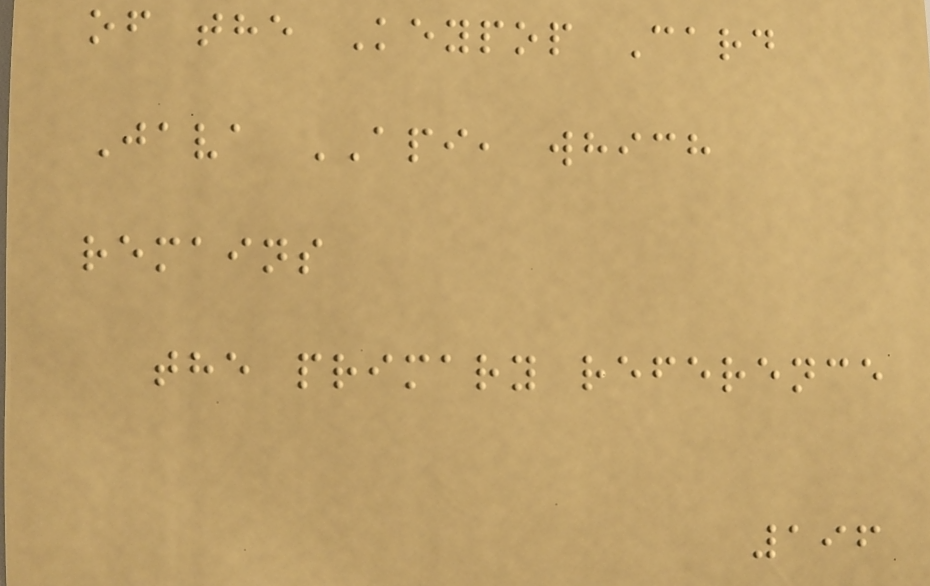of the Keypop Card
Java API, which
remains
the primary reference
196
